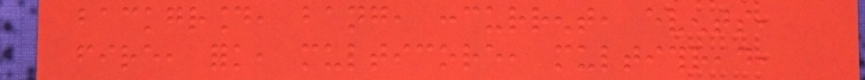background, bang, concurrent, events,
fire, fork, multicore, multithread,
